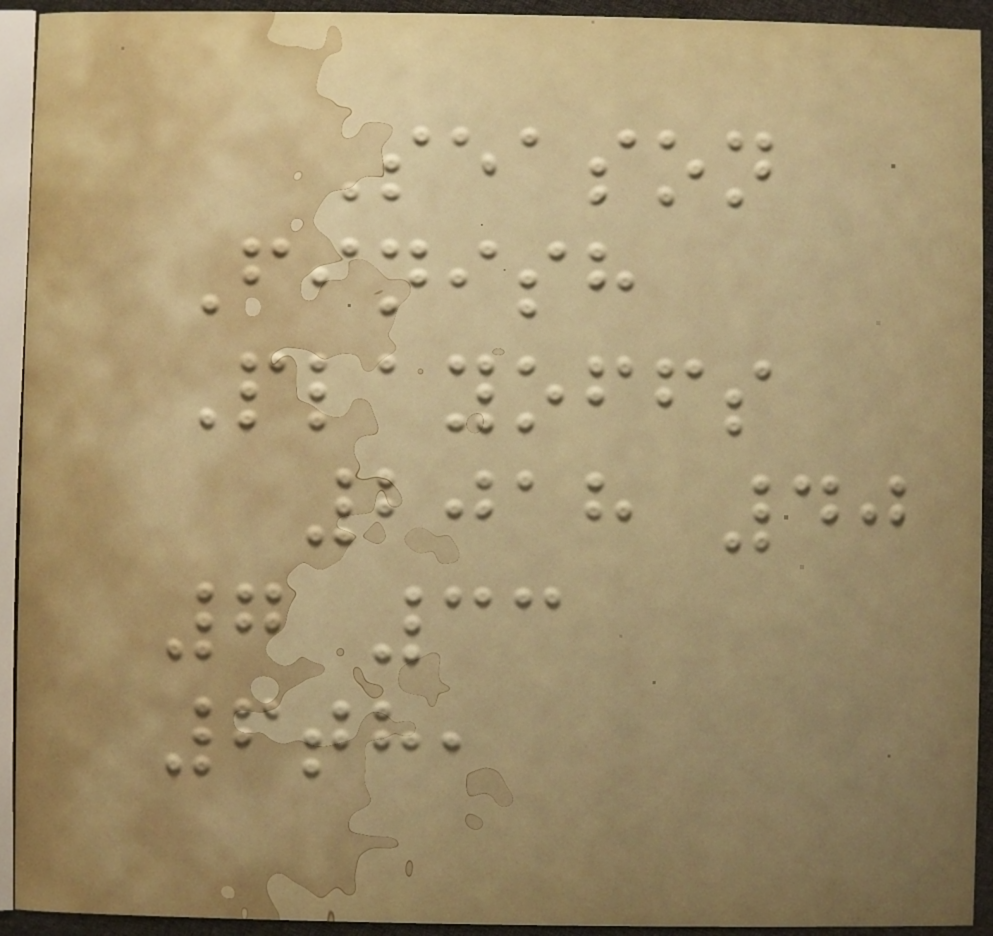Season
Finish
Playoffs
2018 40
7 33
6th,
